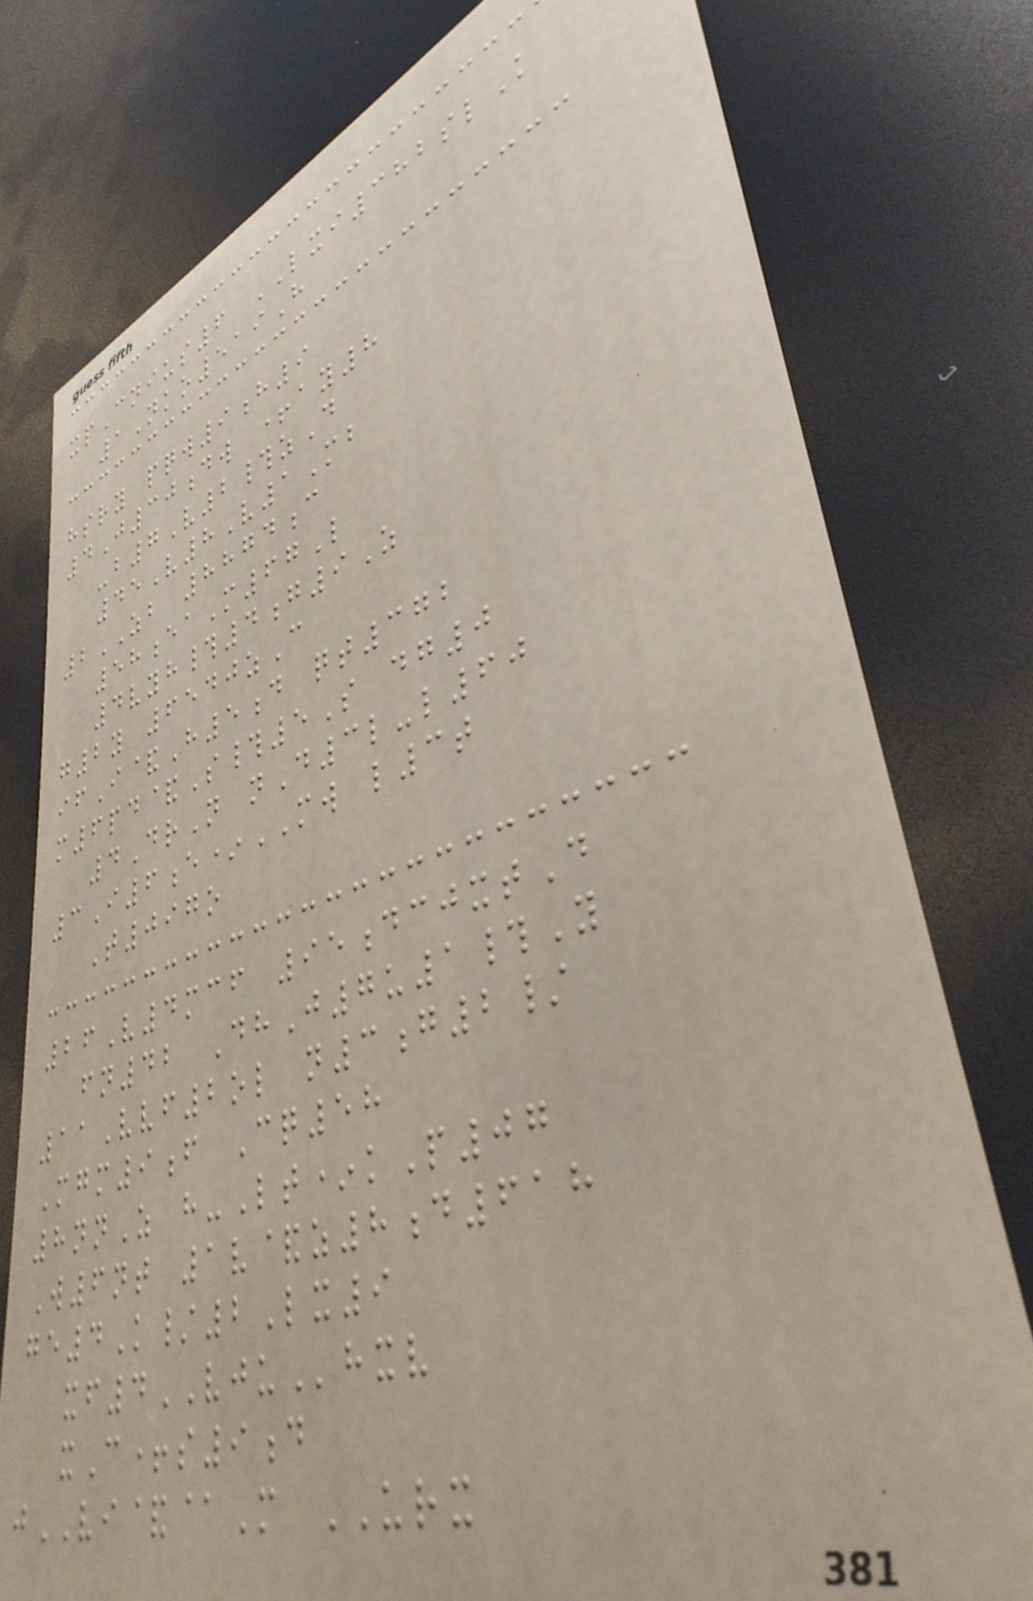xpCnius6 LXI382slK
1Nko519H
hsry pqw9h9
4J30dw +ay8
-b7V2#zD
45V8V1Mb
2ZB 8874c
58eaM67L
4vyh#4g9Z
g2y 6540zC
ifI&H5d qt372
m6pd&S#5S dg0
4DrN nD3l-l60
3I6e*MW l3t
T097o
26V4mcf 95dcjxtD
fn42 DhJ7u1#Y
11Vvf2ol n3g2/
Mgm9f Cq58
8nnZ h-Lt*kP07
W6nt 1v&z8d618
ge4K/2Lx9
xf4VJUhxv
xC+s9d
jVI&@M URX
